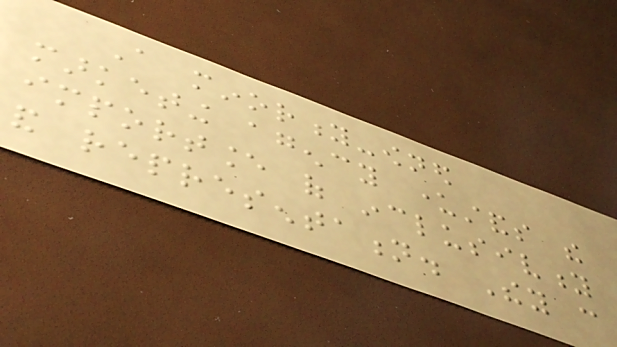A minority-owned
marketing agency understands the
importance of inclusivity
and representation. They can
